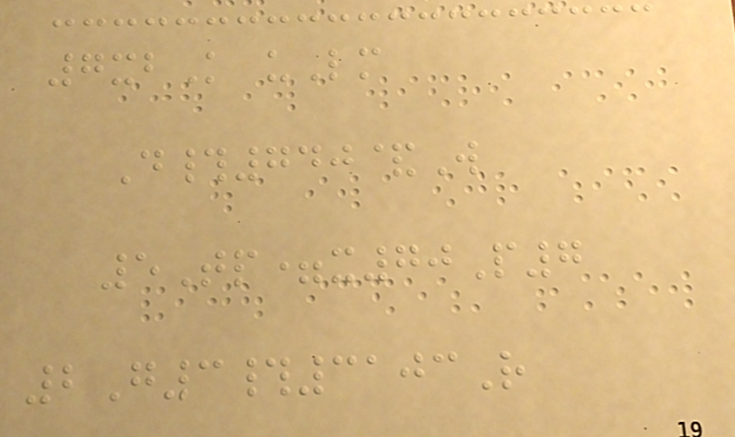7xbK uLm
D#740&W
5Tp=x70P7
2G3#3103R
